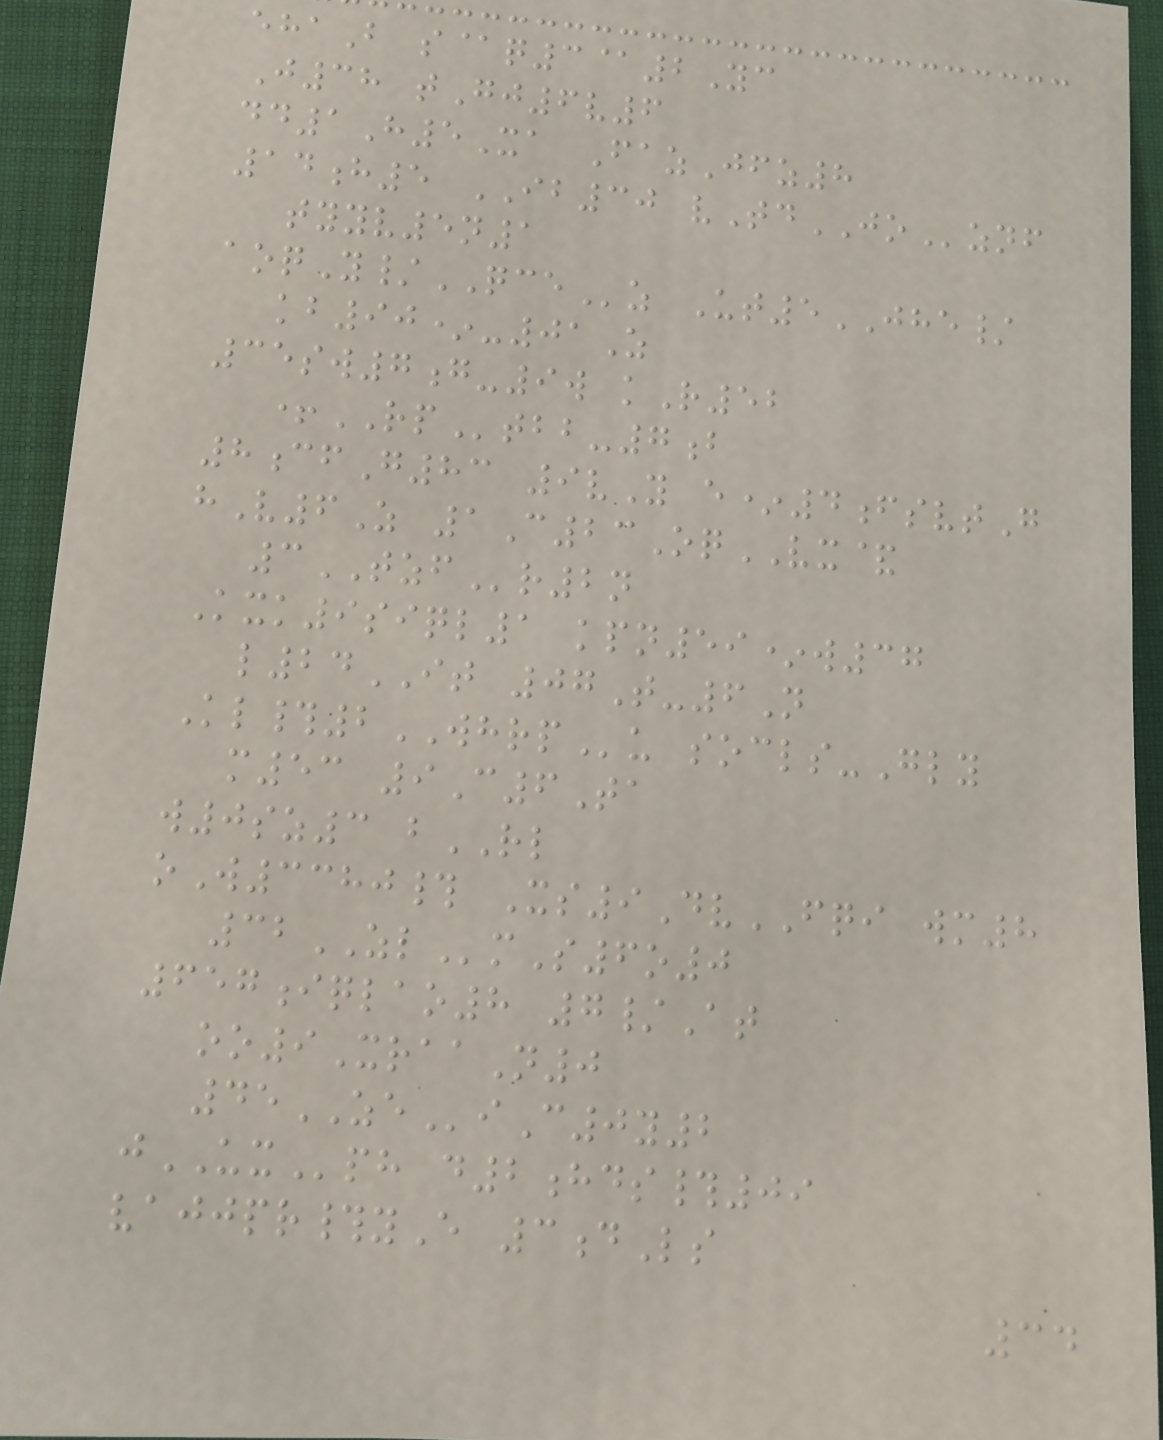ehaB s@q3@2Yc
J38 tGj6v6
dd1H5Xa FazJfz8
14h5 IB30 vTdJOznf
tyyv5n1
aoqY/QCEz Ut5JHE/
kb90*-01Z
35sw7g-9w kR52
+RPtbb-7b
8cfG83 9vY e*4fsvtG
hV6Z 1C23OqVX&
3TZFr2n
Kxk9siql1 kpn59*w37
l24IT 07T-6N
Kl#2WHRPu socls-Gly
m53 9C6Ta
w0sz3 bRL
oW3380# Xs9DvFQI wm8
32ZLmS6o0
657iqlao8 7/At
oo9XraaN0
45ZEiC0y2
jUXph d2hds#09
vajjpr#yE 3dLs
34
